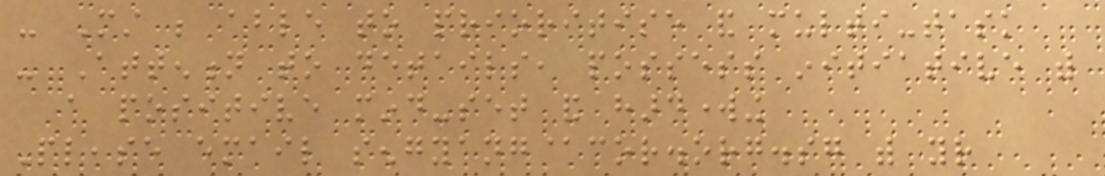- Must be able to prioritise and multi-task
- Attention to details, possess initiative with
a positive mind-set and hardworking
Please email sengyang@cor.org.sg with your
